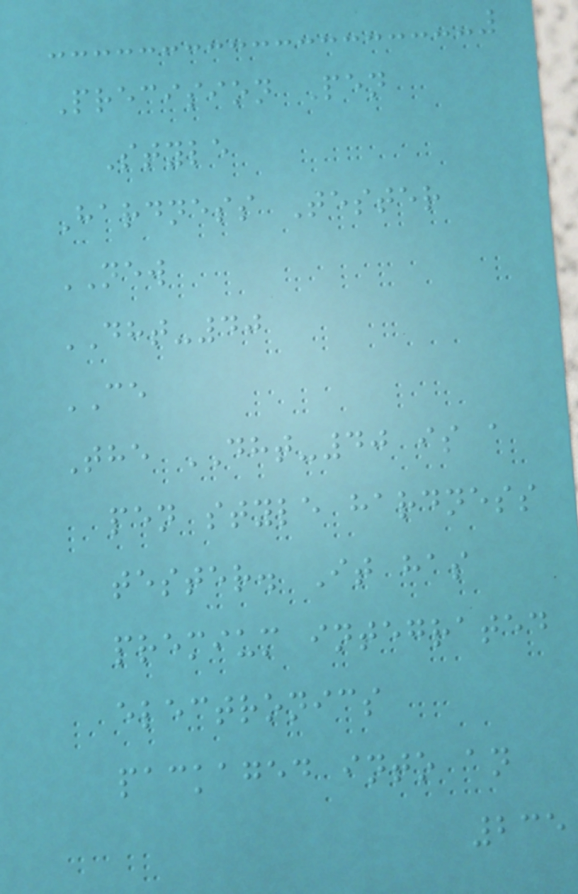Precision Pen
Style
Hardness Tester
NEW
DHT-40
CE
The DHT-40 is a
pen style hardness
tester. It has
premium integrated
electronics
packaged into an
235
